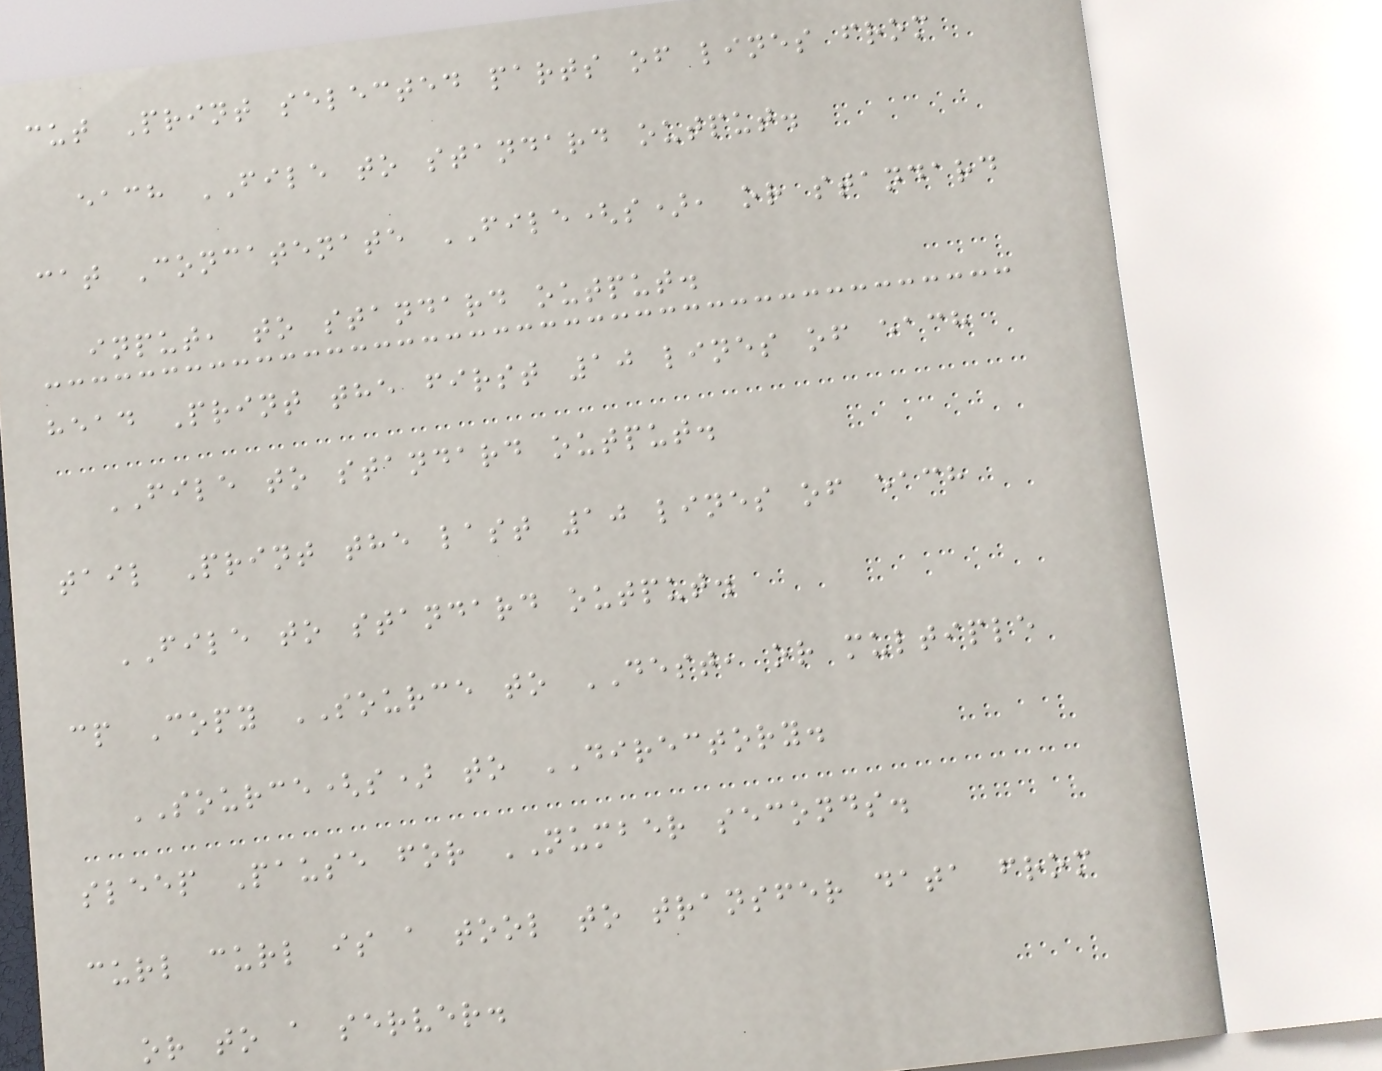cut Print selected parts of lines from
each FILE to standard output.
cat Concatenate FILE(s), or standard
input, to standard output.
head Print the first 10 lines of each
FILE to standard output.
tail Print the last 10 lines of each
FILE to standard output.
cp Copy SOURCE to DEST, or multiple
SOURCE(s) to DIRECTORY.
sleep Pause for NUMBER seconds.
curl curl is a tool to transfer data from
or to a server.
